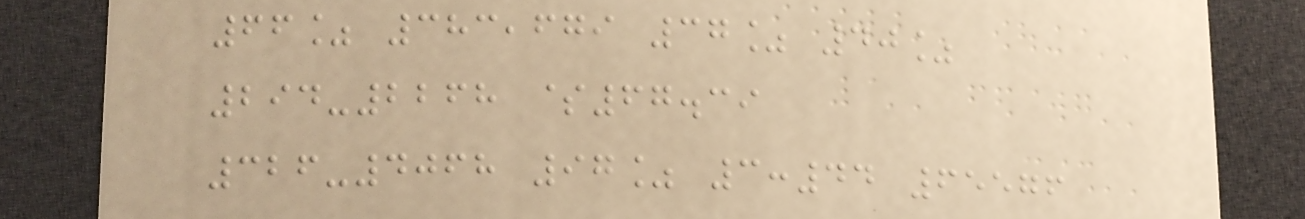66% 383,679 37% 40%
294-2268 $67.39
326-4068 97% 3:44 65576
